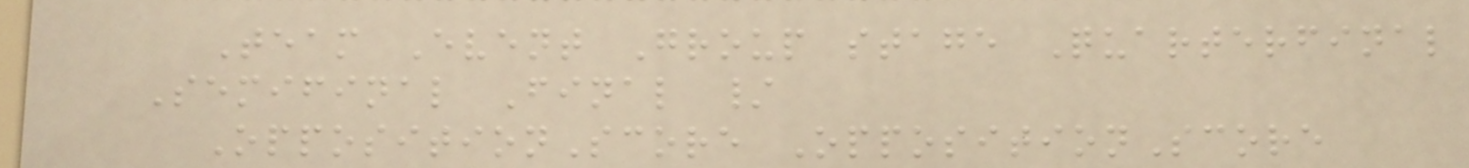Team Event Group stage Quarterfinal
Semifinal Final /
OppositionScore OppositionScore
